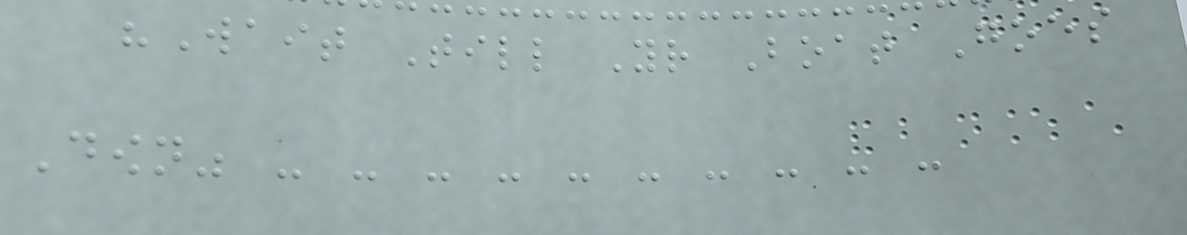"Wait Till Your Boat Goes
Down" - - - - - - - - - -
